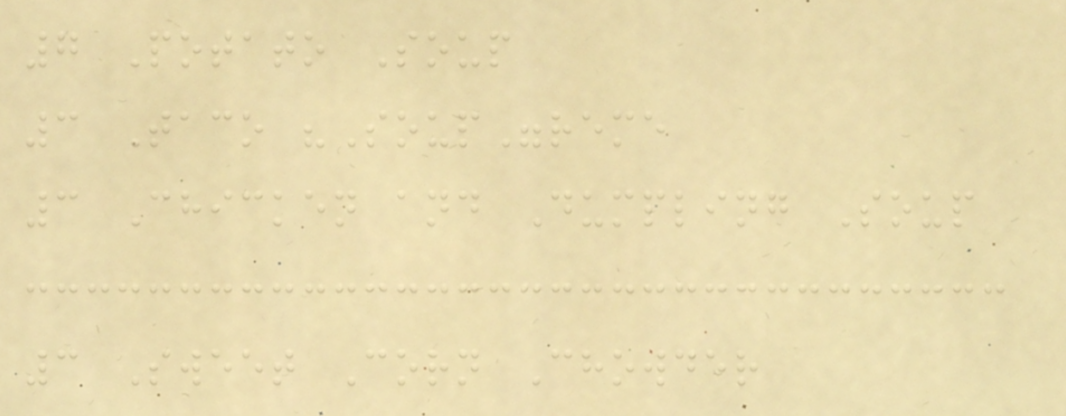7 Potato Soup
3 Taco "Soup"reme
3 Chicken and Dumpling Soup
3 Sweet Corn Chowder
